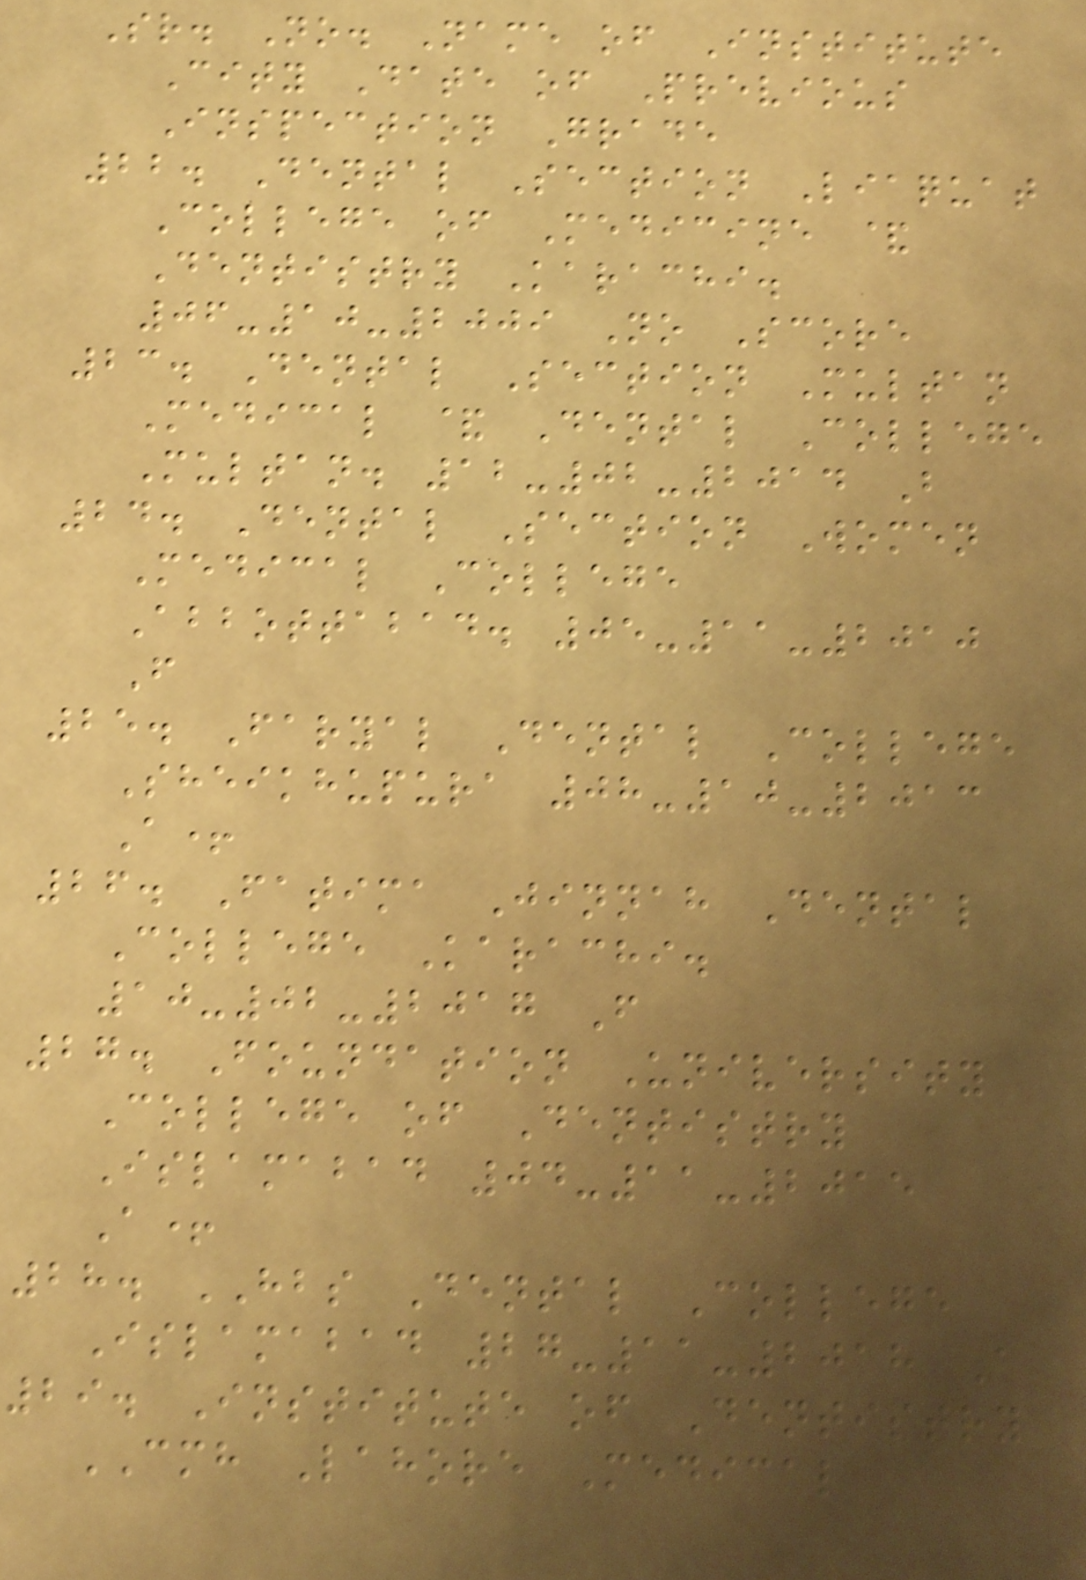Sr. No. Name of Institute
City Date of Previous
Inspection Grade
22. Dental Section Liaquat
College of Medicine &
Dentistry Karachi.
06-10-2009 No Score
23. Dental Section Multan
Medical & Dental College
Multan. 12-02-2014 B
24. Dental Section Women
Medical College
Abbottabad. 05-11-2010
F
25. Faryal Dental College
Sheikhupura 08-10-2013
A+
26. Fatima Jinnah Dental
College Karachi.
10-02-2017 F
27. Foundation University
College of Dentistry
Islamabad 04-11-2015
A+
28. HBS Dental College
Islamabad 27-11-2018 A
29. Institute of Dentistry
CMH Lahore Medical
